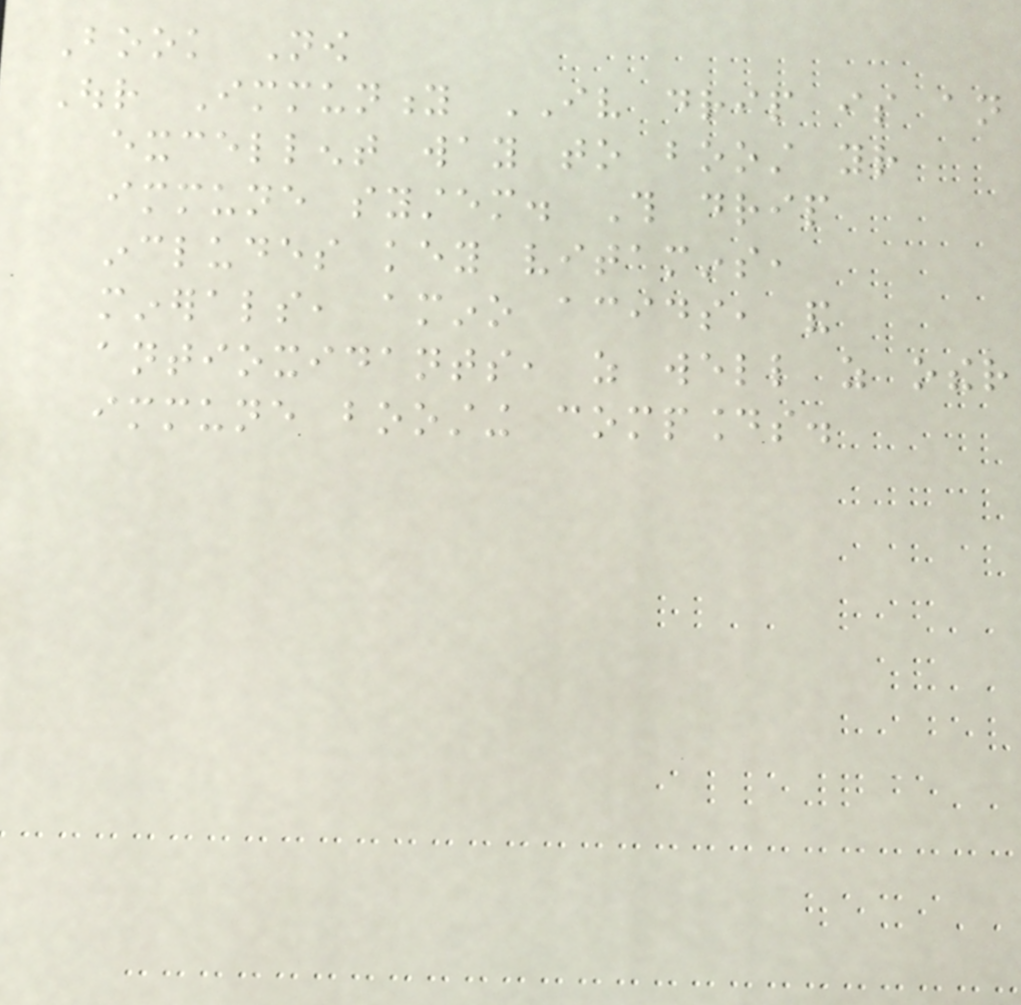Book Now
Our Immunity IV drip is an
excellent way to boost your
immune system. This drip
includes key vitamins,
minerals, amino acids, and
antioxidants, as well as other
immune boosting compounds.
